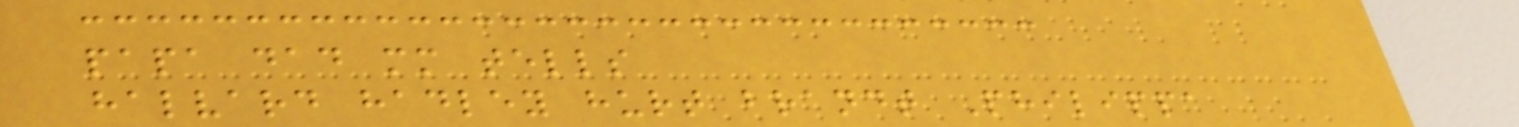papa dad mm tells
halvard hadley hurt brandt Philippa
